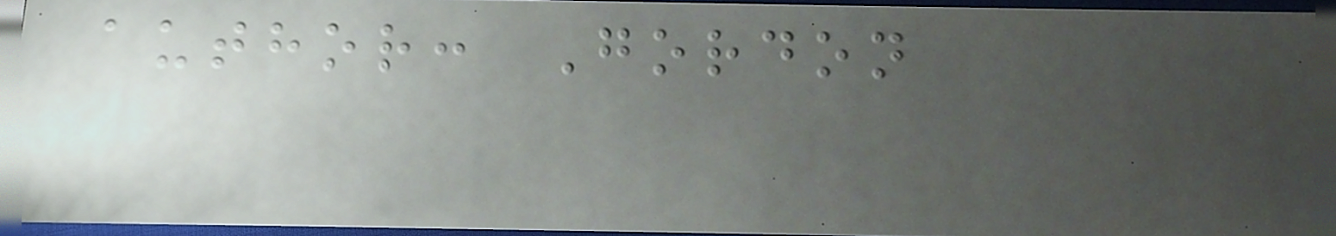author: Gordon
